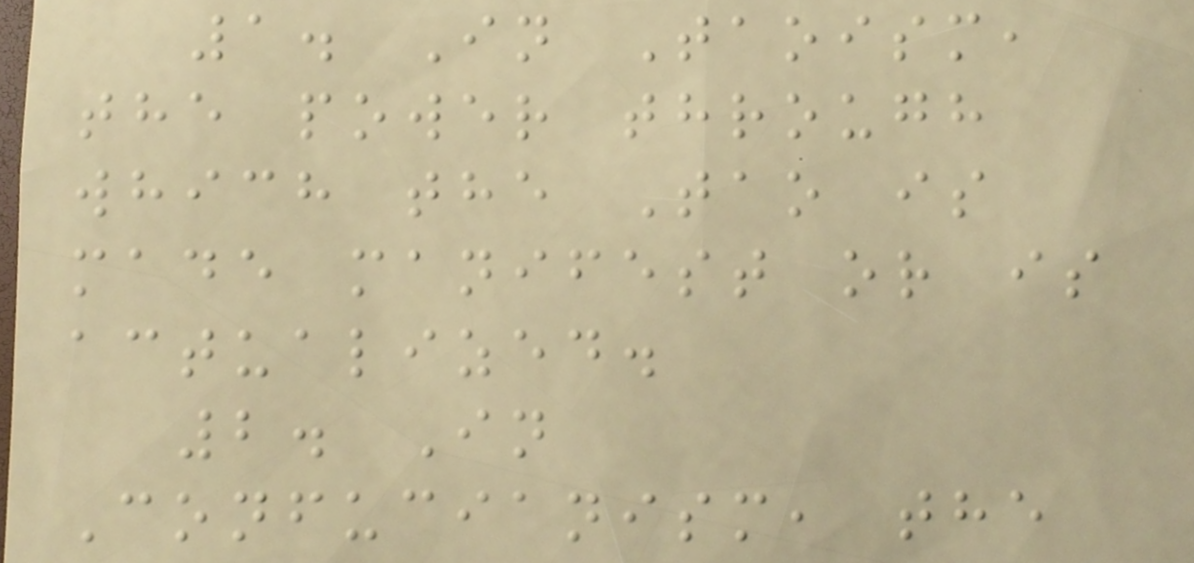1. In Taoism,
the power through
which the Tao is
made manifest or is
actualized.
2. In
Confucianism, the
